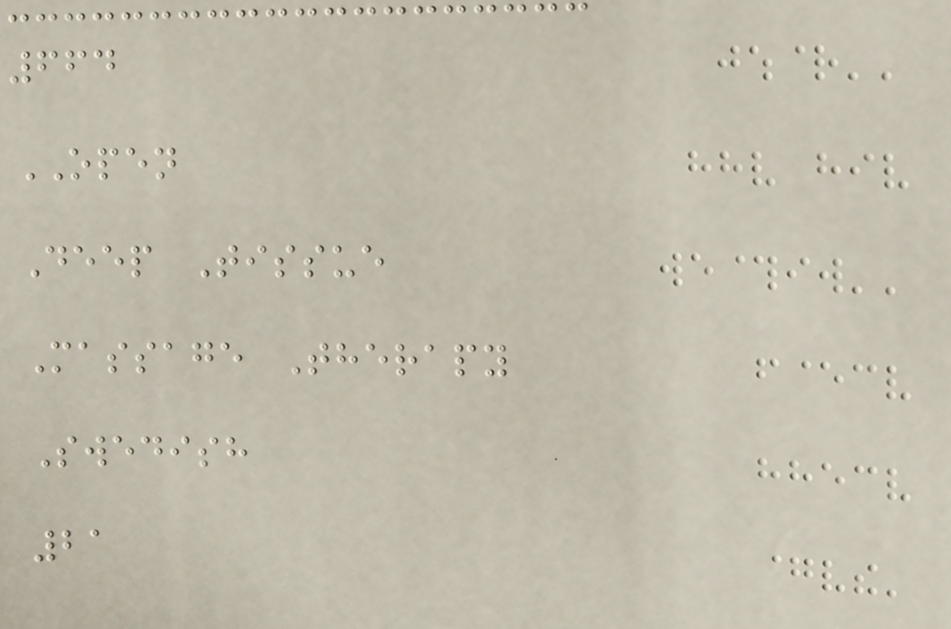664
OPEN
Deep Tissue
Massage Therapy
Swedish
21
